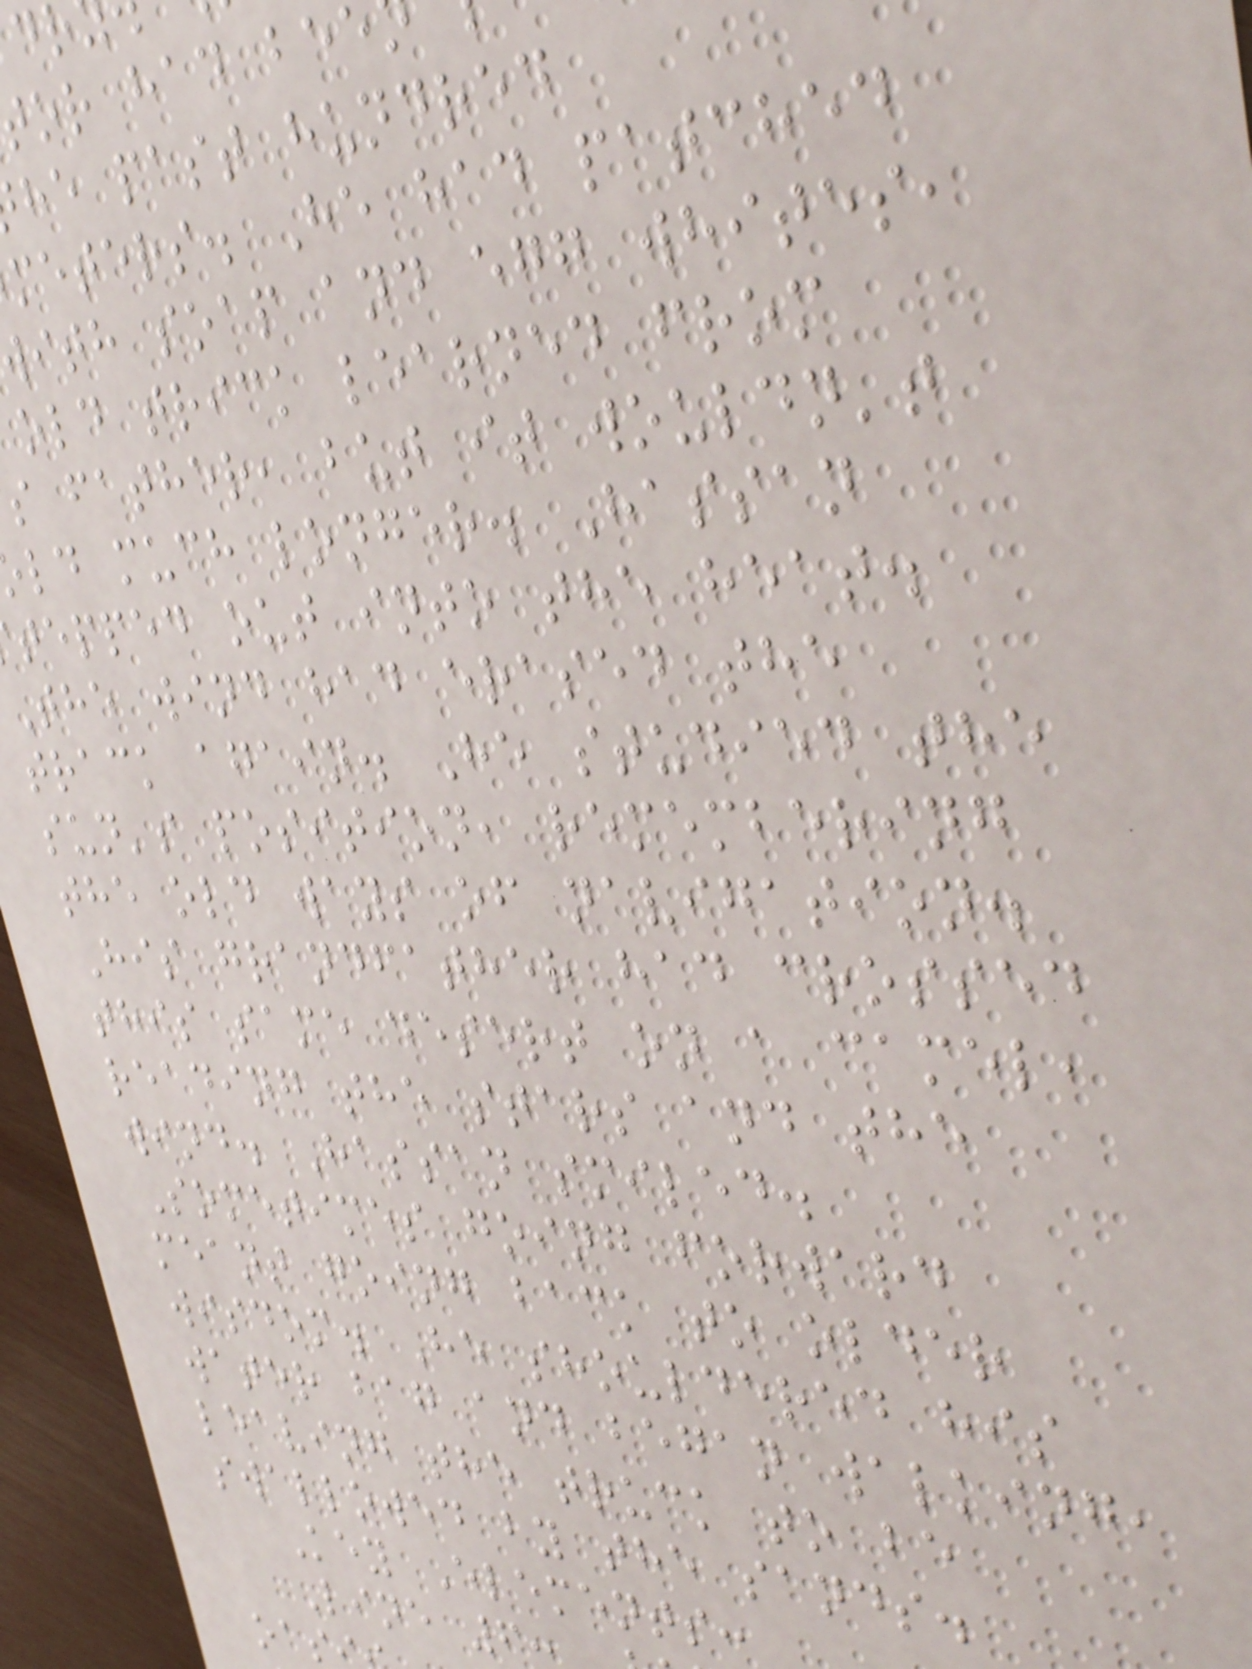or had bee
he past hundred
meters. He had patched
ith soap and egg whites,
old trick learned from
s father, but it wouldn't
ld much longer. Hassan
tepped out into the heat.
The wind had erased the
track again. He studied the
sun's position, remembering
the old ways of navigation.
His grandfather had crossed
this same desert on a camel,
reading the stars and the
wind. Hassan smiled.
Sometimes going forward
meant going back to older
wisdom. He shouldered his
water bag and began walking,
leaving the truck to be
swallowed by the sands.
Key Elements:
Line 6
